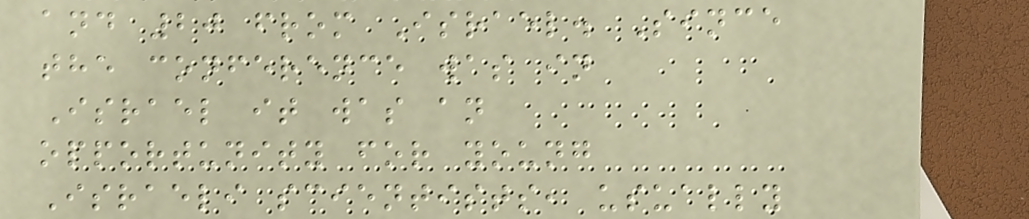and 20 from Israel. Since
the conference was in
Israel it was an
opportunity for young
Israeli scientists, usually
